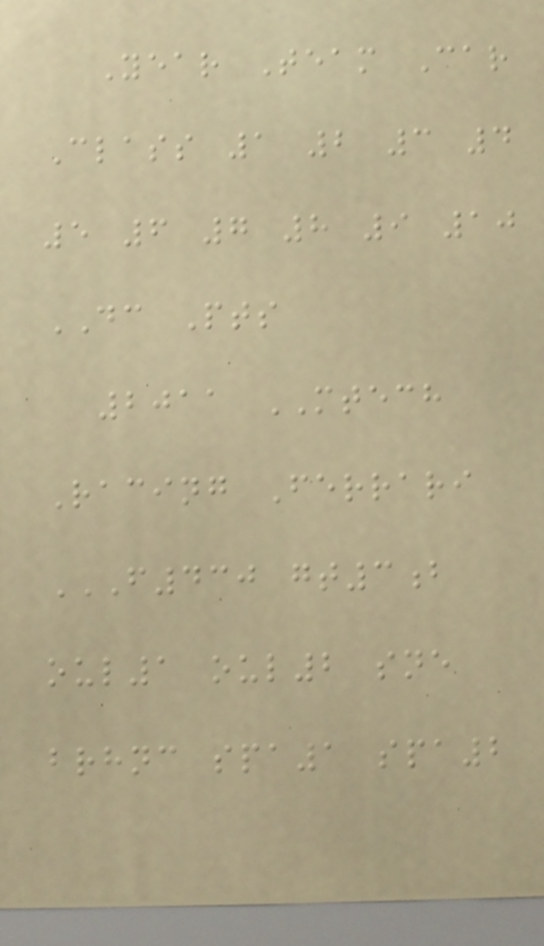Year Team Car
Class 1 2 3 4
5 6 7 8 9 10
DC Pts
2011 MTECH
Racing Ferrari
F430 GT3B
OUL1 OUL2 SNE
BRHNC SPA1 SPA2
